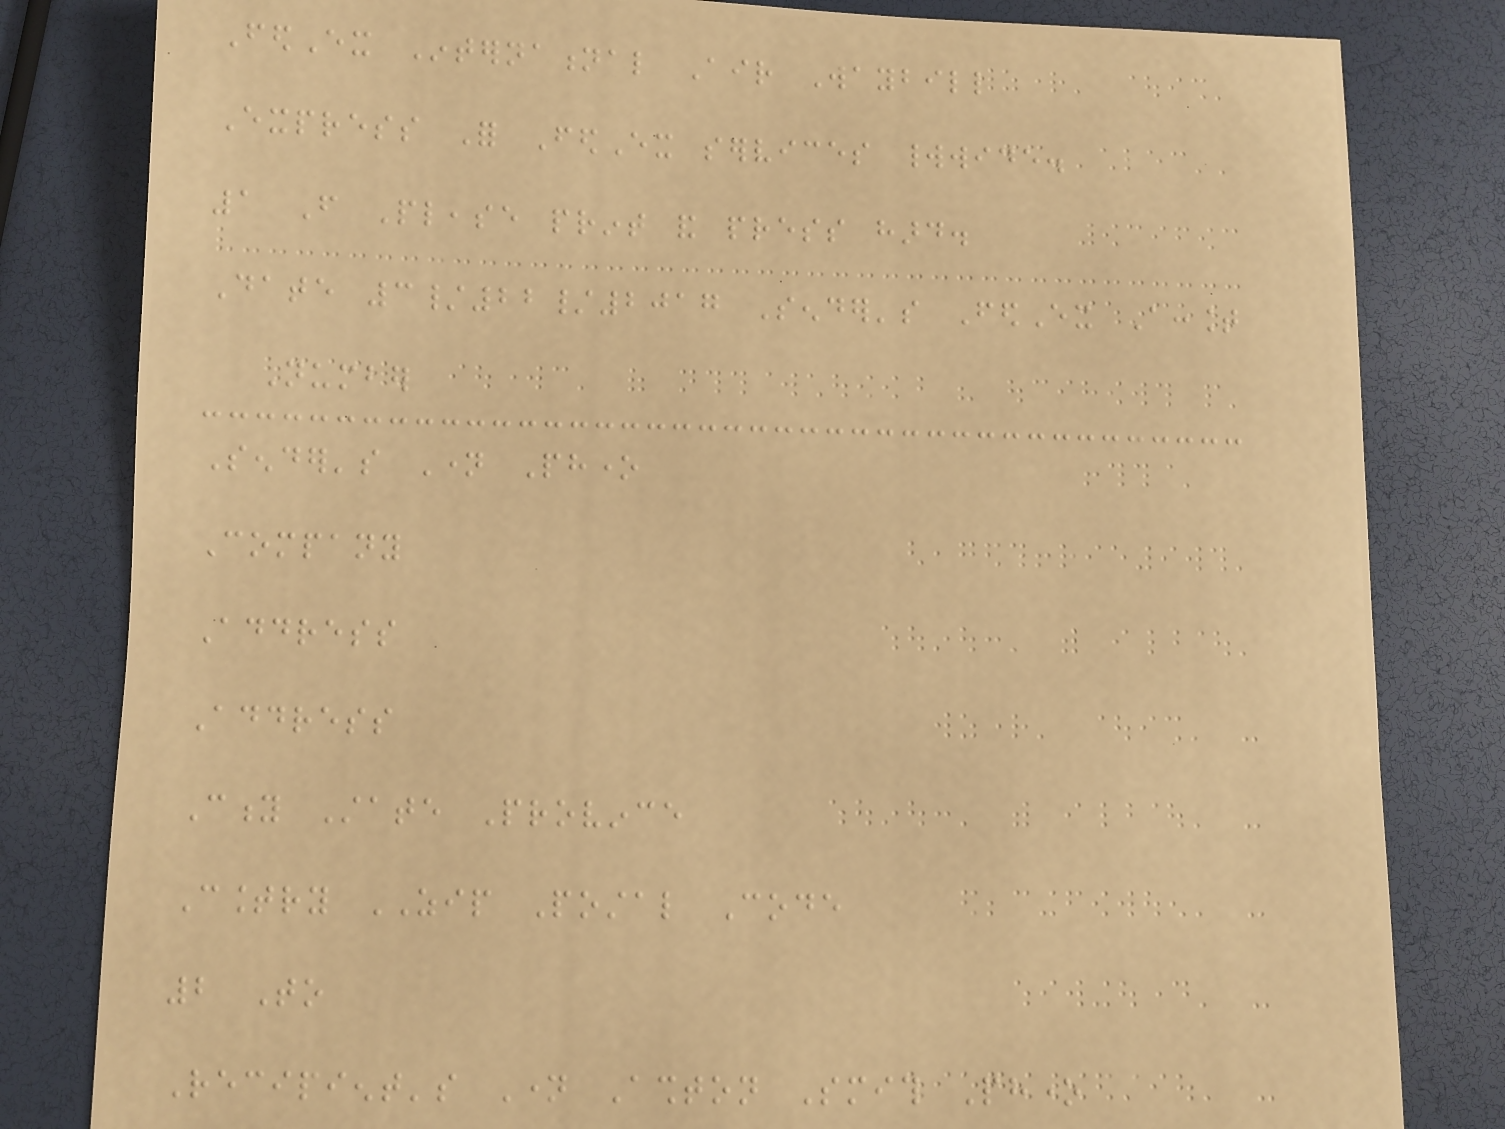FedEx International Air Waybill
Express For FedEx services worldwide.
1 From Please print and press hard.
Date 3/22/2017 Sender's FedEx Account
Number
Sender's Name Phone
Company
Address
Address
City State Province
Country ZIP Postal Code
2 To
Recipient's Name Ashton Smith Phone
